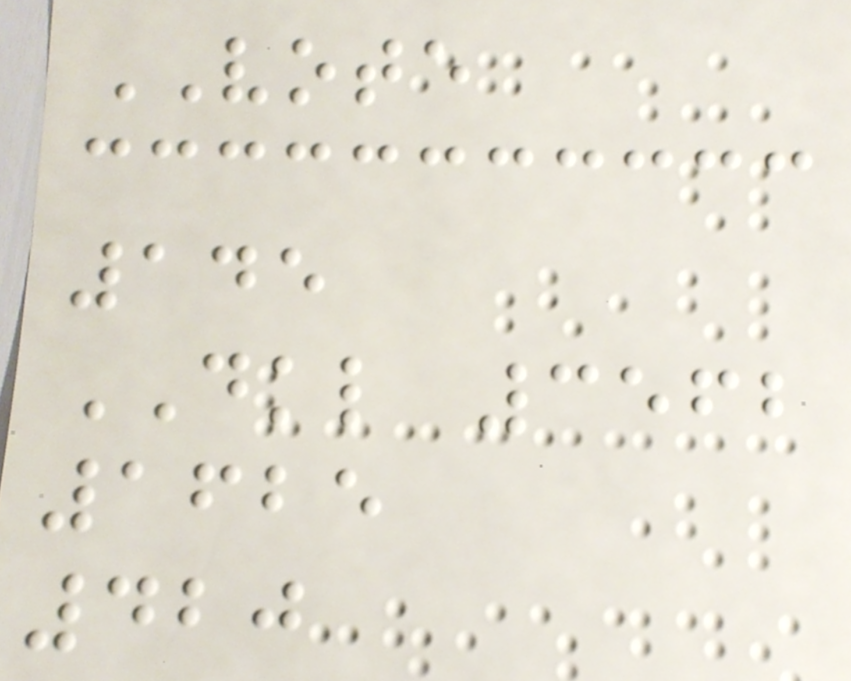VOTE
145
DKL 3562
1625
420
